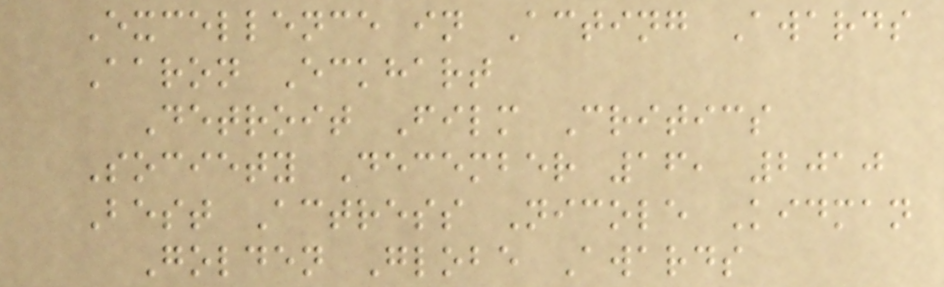Excellence in Acting Awards
Aaron Eckhart
Detroit Film Critics
Society December 16, 2010
Best Actress Nicole Kidman
Golden Globe Awards
